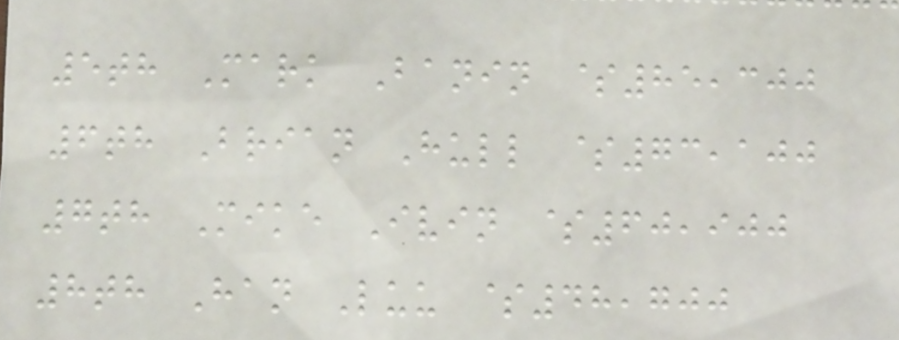5th Mark Banin $85,300
6th Brian Hull $73,100
7th Mike Ivin $60,900
8th Han Luu $48,700
